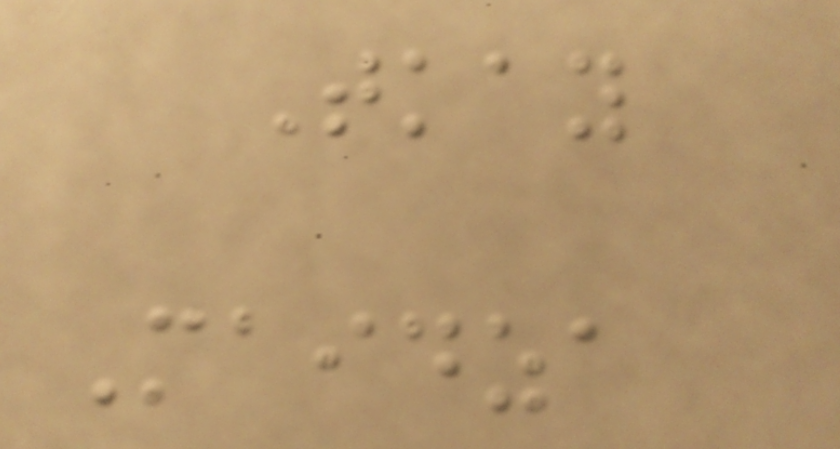Tkay
Maidza
